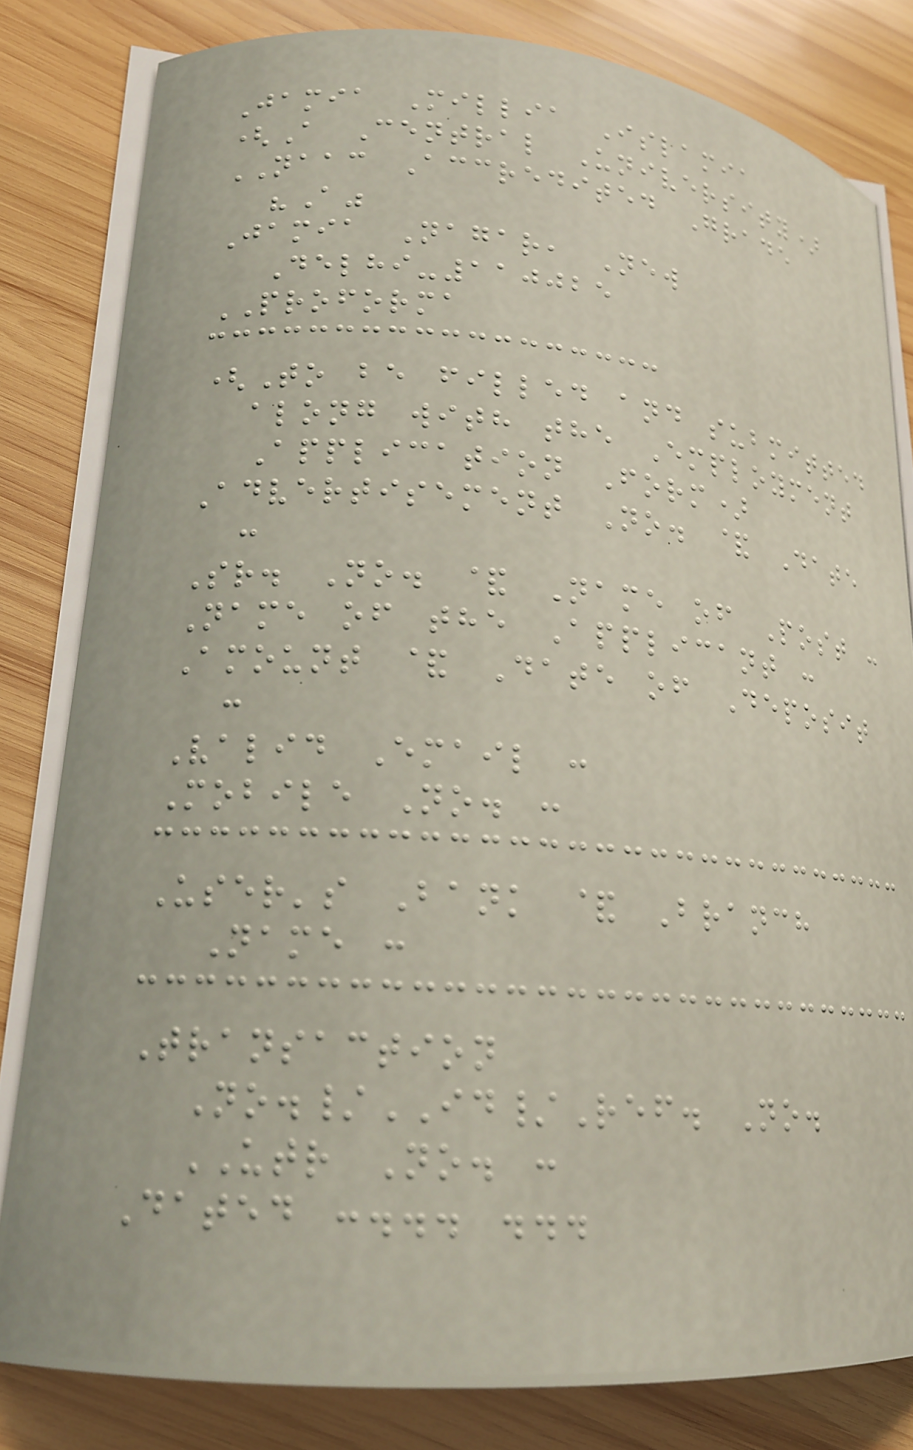Jamia Millia Islamia
(A Central University)
NAAC Accredited Grade
"A"
Jamia Nagar, New
Delhi-110025
PROFORMA
(To be filled and submitted
along with the Employment
Application Form)
Advertisement No. & Date
:
Sr. No. & Name of Post :
Name of the Applicant :
Amount & Date of Deposit
:
Valid Email :
Mobile No. :
User's Bank & Branch
Name :
Transaction
No./ID/Ref. No.
UTR No. :
Dated :... ...
